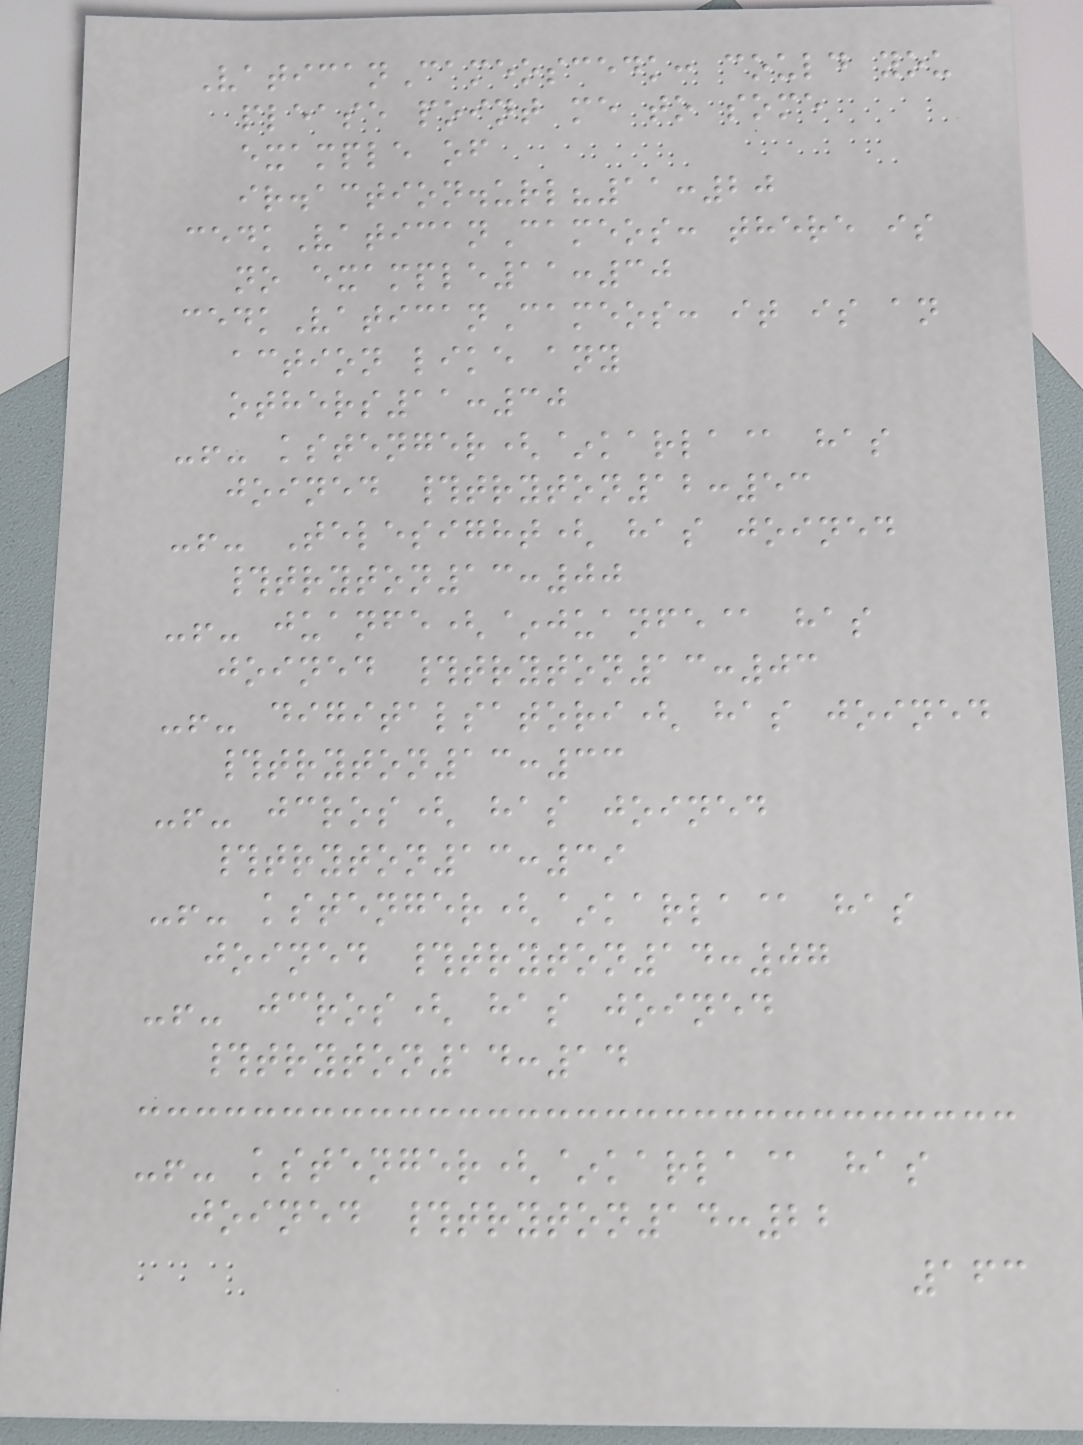VaticanCameoscedk: could you
please point me to some
example of
ir.action.url?11:20
cedkVaticanCameos: there is
no example11:30
cedkVaticanCameos: it is an
action like any
others11:30
-!- kstenger(~karla@ has
joined #tryton12:53
-!- Telesight( has joined
#tryton13:00
-!- juanfe(~juanfe@ has
joined #tryton13:03
-!- digitalsatori( has joined
#tryton13:33
-!- jcros( has joined
#tryton13:39
-!- kstenger(~karla@ has
joined #tryton14:07
-!- jcros( has joined
#tryton14:14
-!- kstenger(~karla@ has
joined #tryton14:22
163
